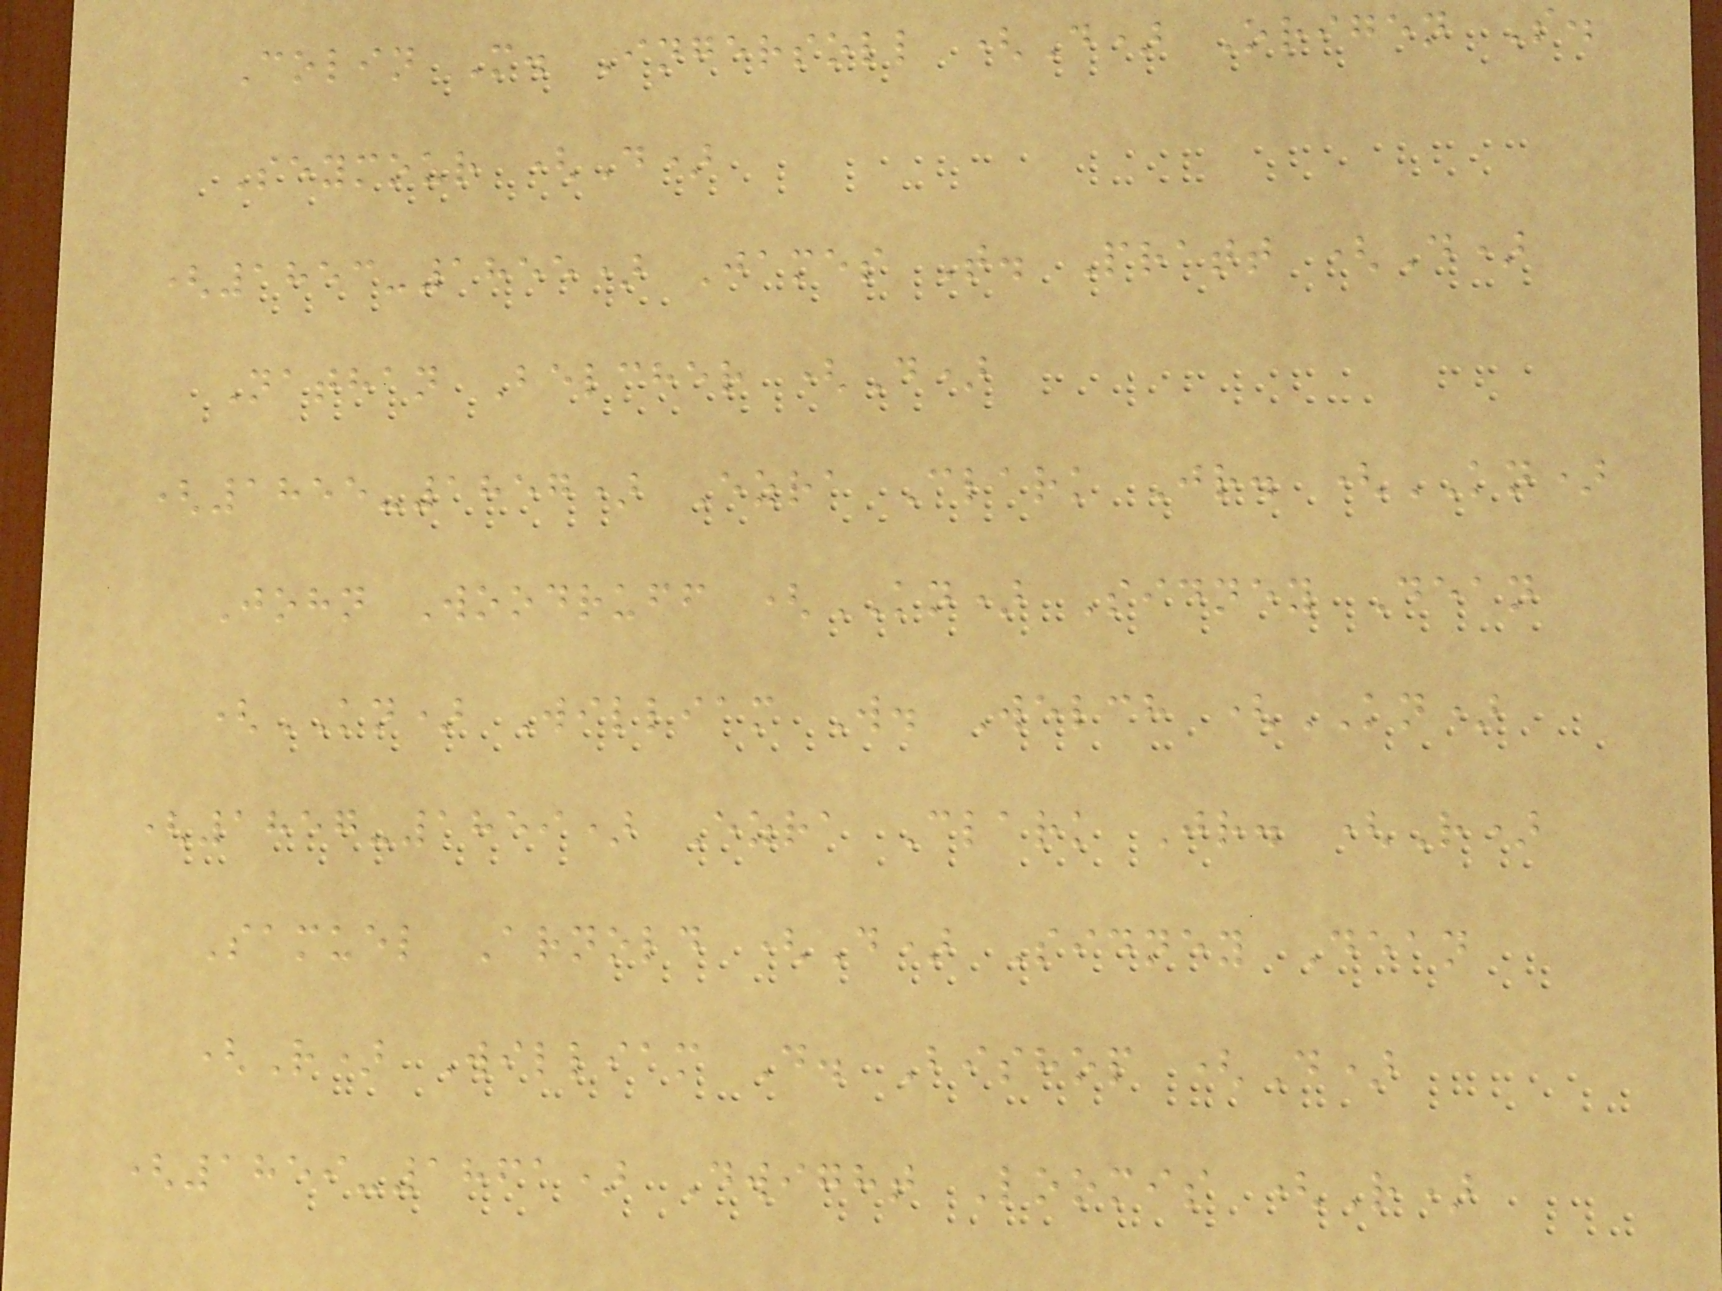Colin M. Ingersoll (D) Origen S.
Seymour (D)
(1853-1855) James T. Pratt (D)
Nathan Belcher (D)
(1855-1857) Ezra Clark Jr. (KN)
John Woodruff (KN) Sidney Dean
(KN) William W. Welch (KN)
(1857-1859) Ezra Clark Jr. (R)
Samuel Arnold (D) Sidney Dean
(R) William D. Bishop (D)
(1859-1861) Dwight Loomis (R)
